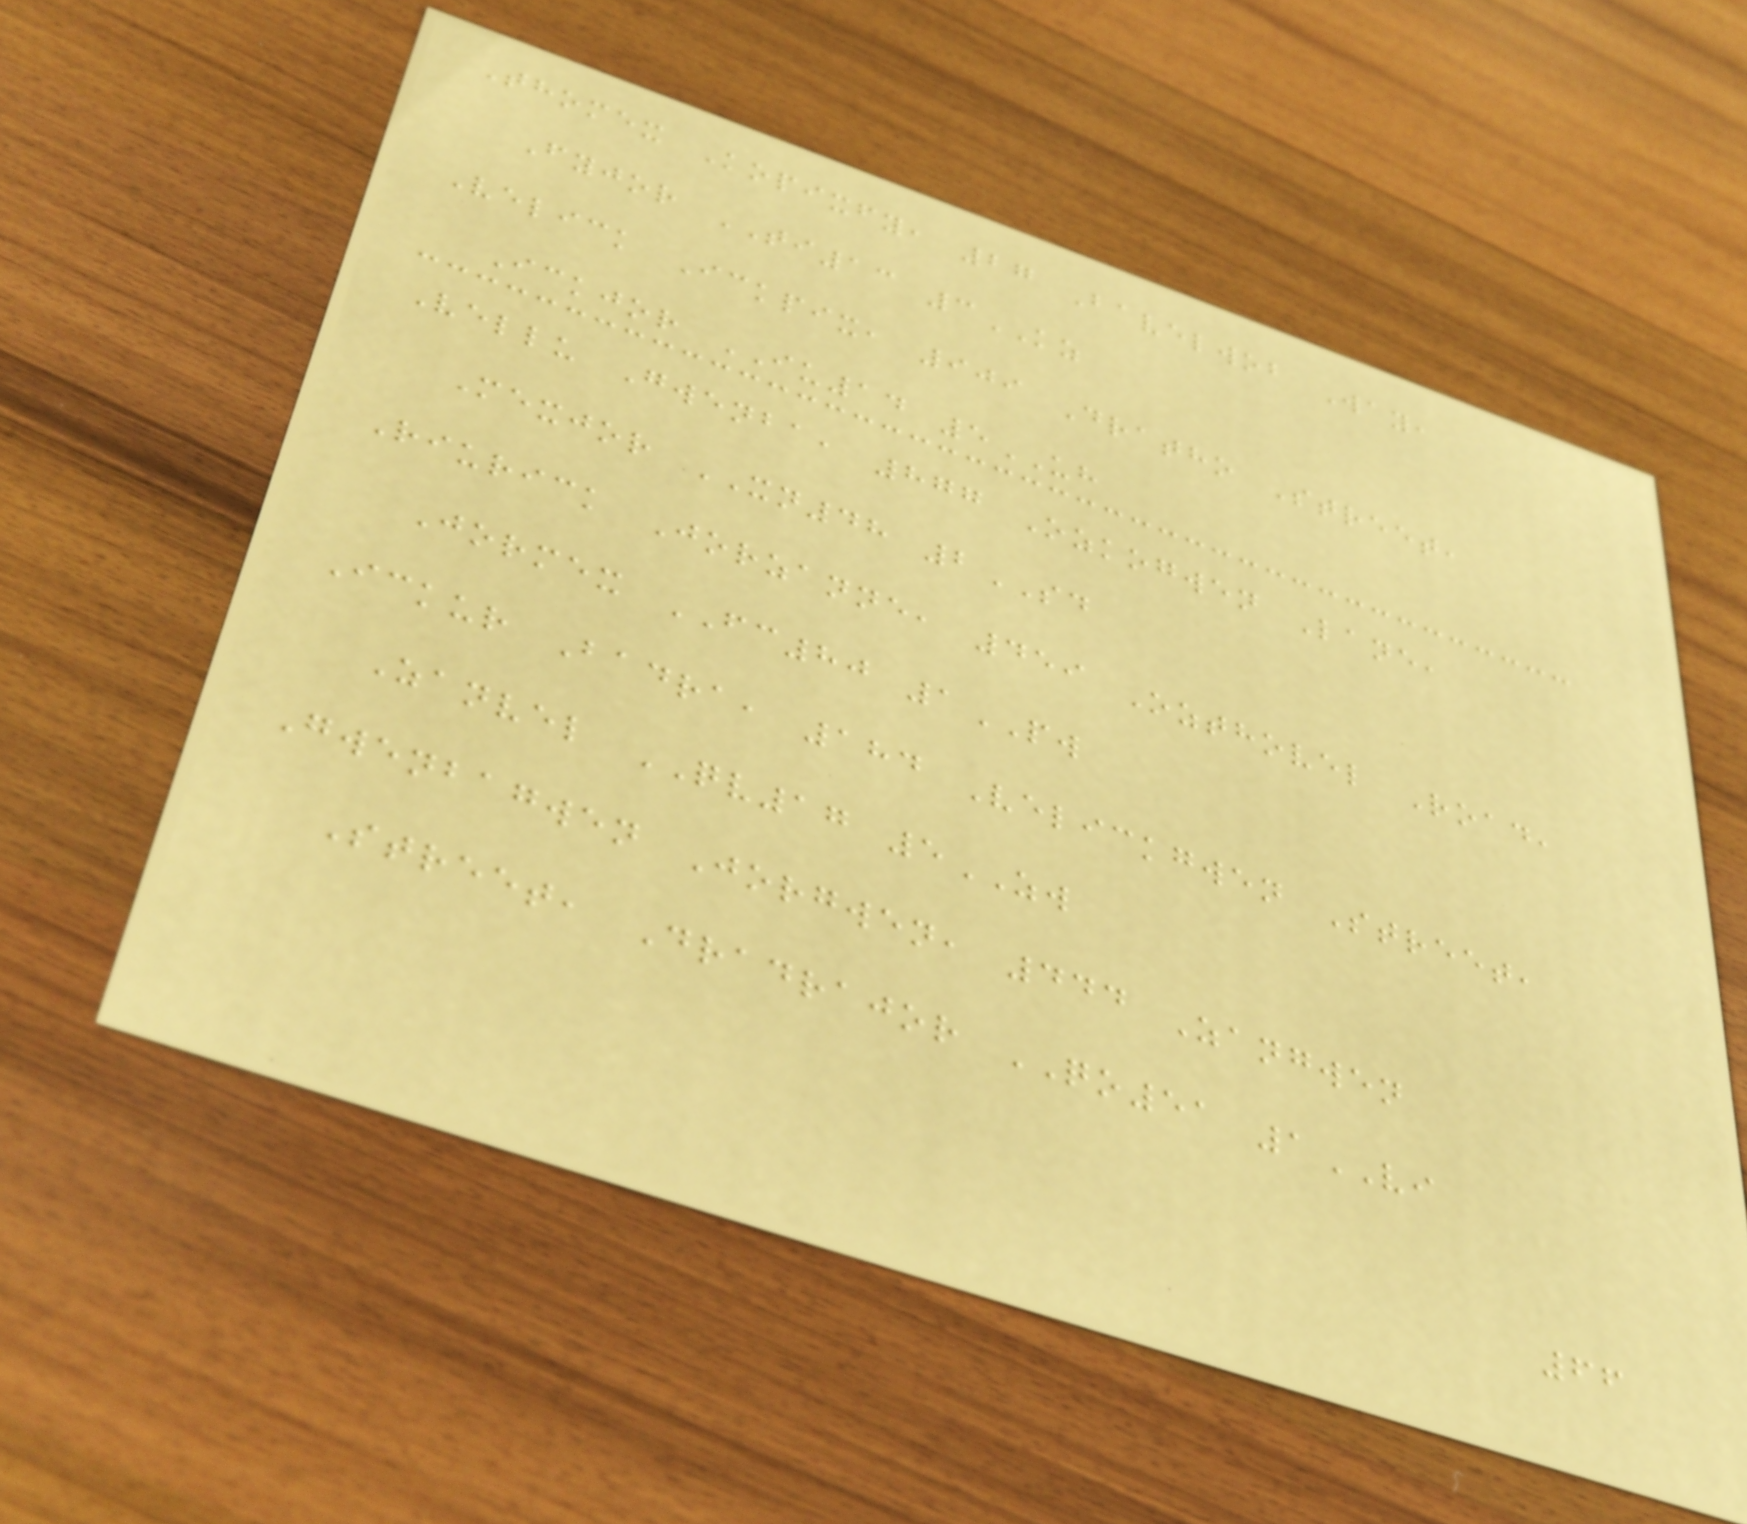Thomex Kopixfy, 27 Bavelwob Way,
Fyjor TI13 3KZ
Velick Ickpix, 909 Dratho Street,
Ickjor IU14 5UH
Vellu Gwenba, 877 Ozkogwen Lane,
Mexjor XN48 2SD
Riurick Jorzanne, 459 Ozthovel Road,
Jormex FC80 1PW
Ickur Badra, 184 Velickgwen Street,
Zanvel QV17 5ZW
Gwenbagwen Jorgwen, 444 Zangwen
Street, Dradrajor QO51 1VI
66
